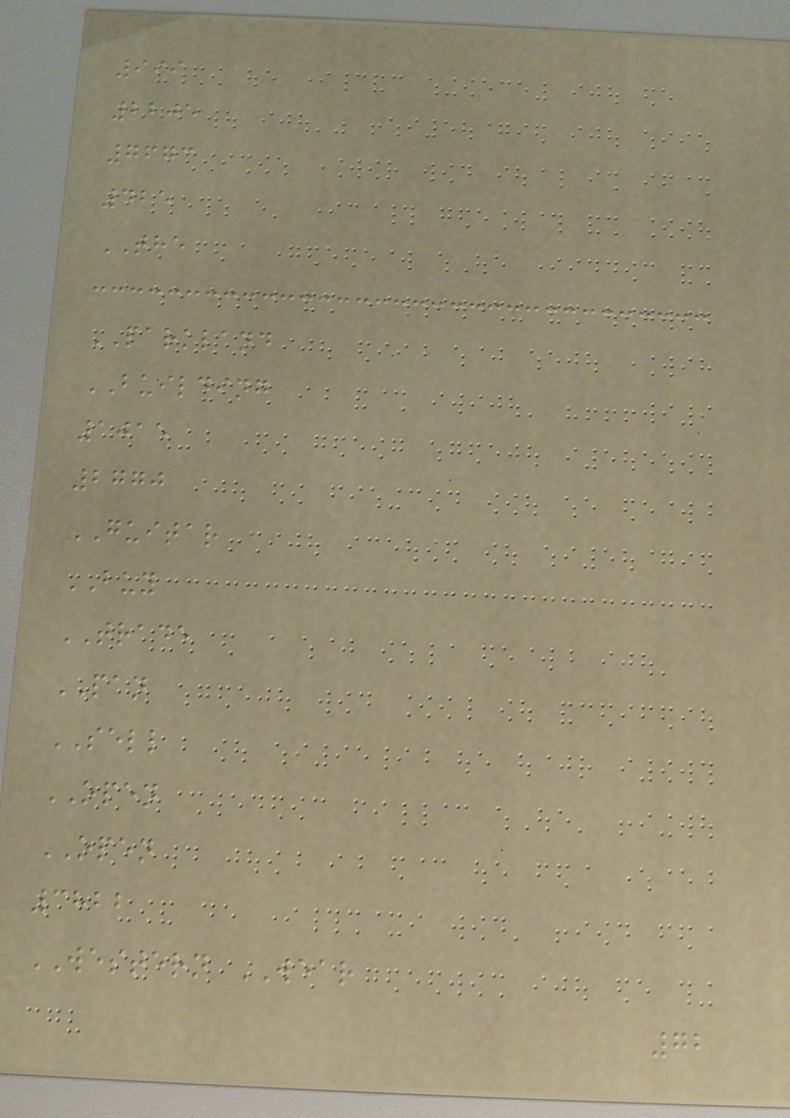999
2205
7673
425
THE
PARKLAND
BUILDING
1015
2770
GUITAR
BUY
TRADE
PAN
SELL
OPEN
OPEN
3822
WESTERN WEAR
72
